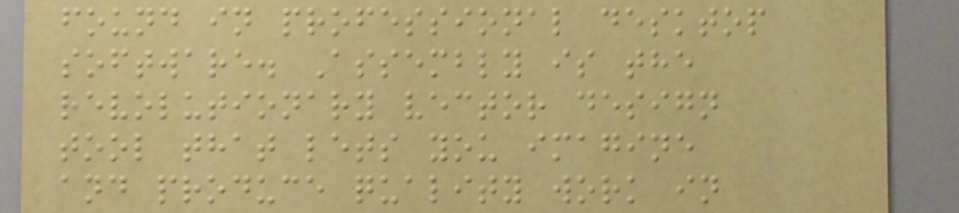found in professional desktop
software. Assembly is the
revolutionary vector design
tool that lets you imagine
and produce quality work in
